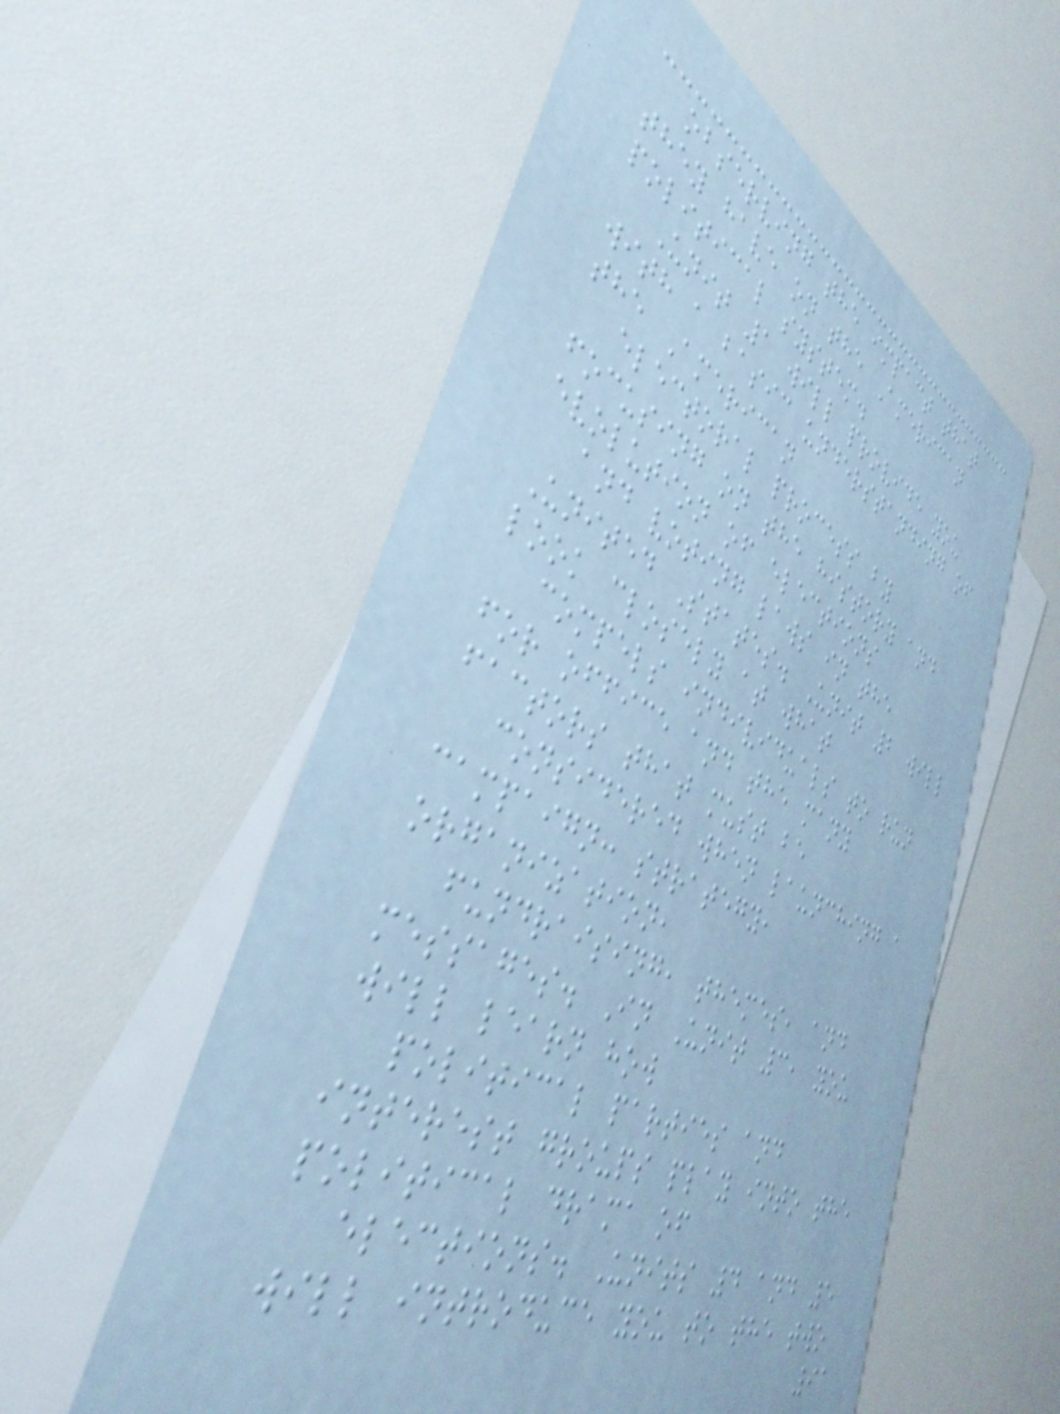observing the impact that
they have on the American
political system.
Unit 1 will provide you
with a basic understanding of
the American
electoral process by
focusing on the history and
evolution of elections
and voting laws in the
United States. Unit 2 will
look closely at what
compels individuals to run
for office and the many
factors that must be
considered when launching a
campaign: strategy,
organization,
fundraising, themes, and
messages. In Unit 3, you
will learn how
political parties and
interest groups play into the
political drama of
elections. Units 4 and 5
will introduce you to the two
91
